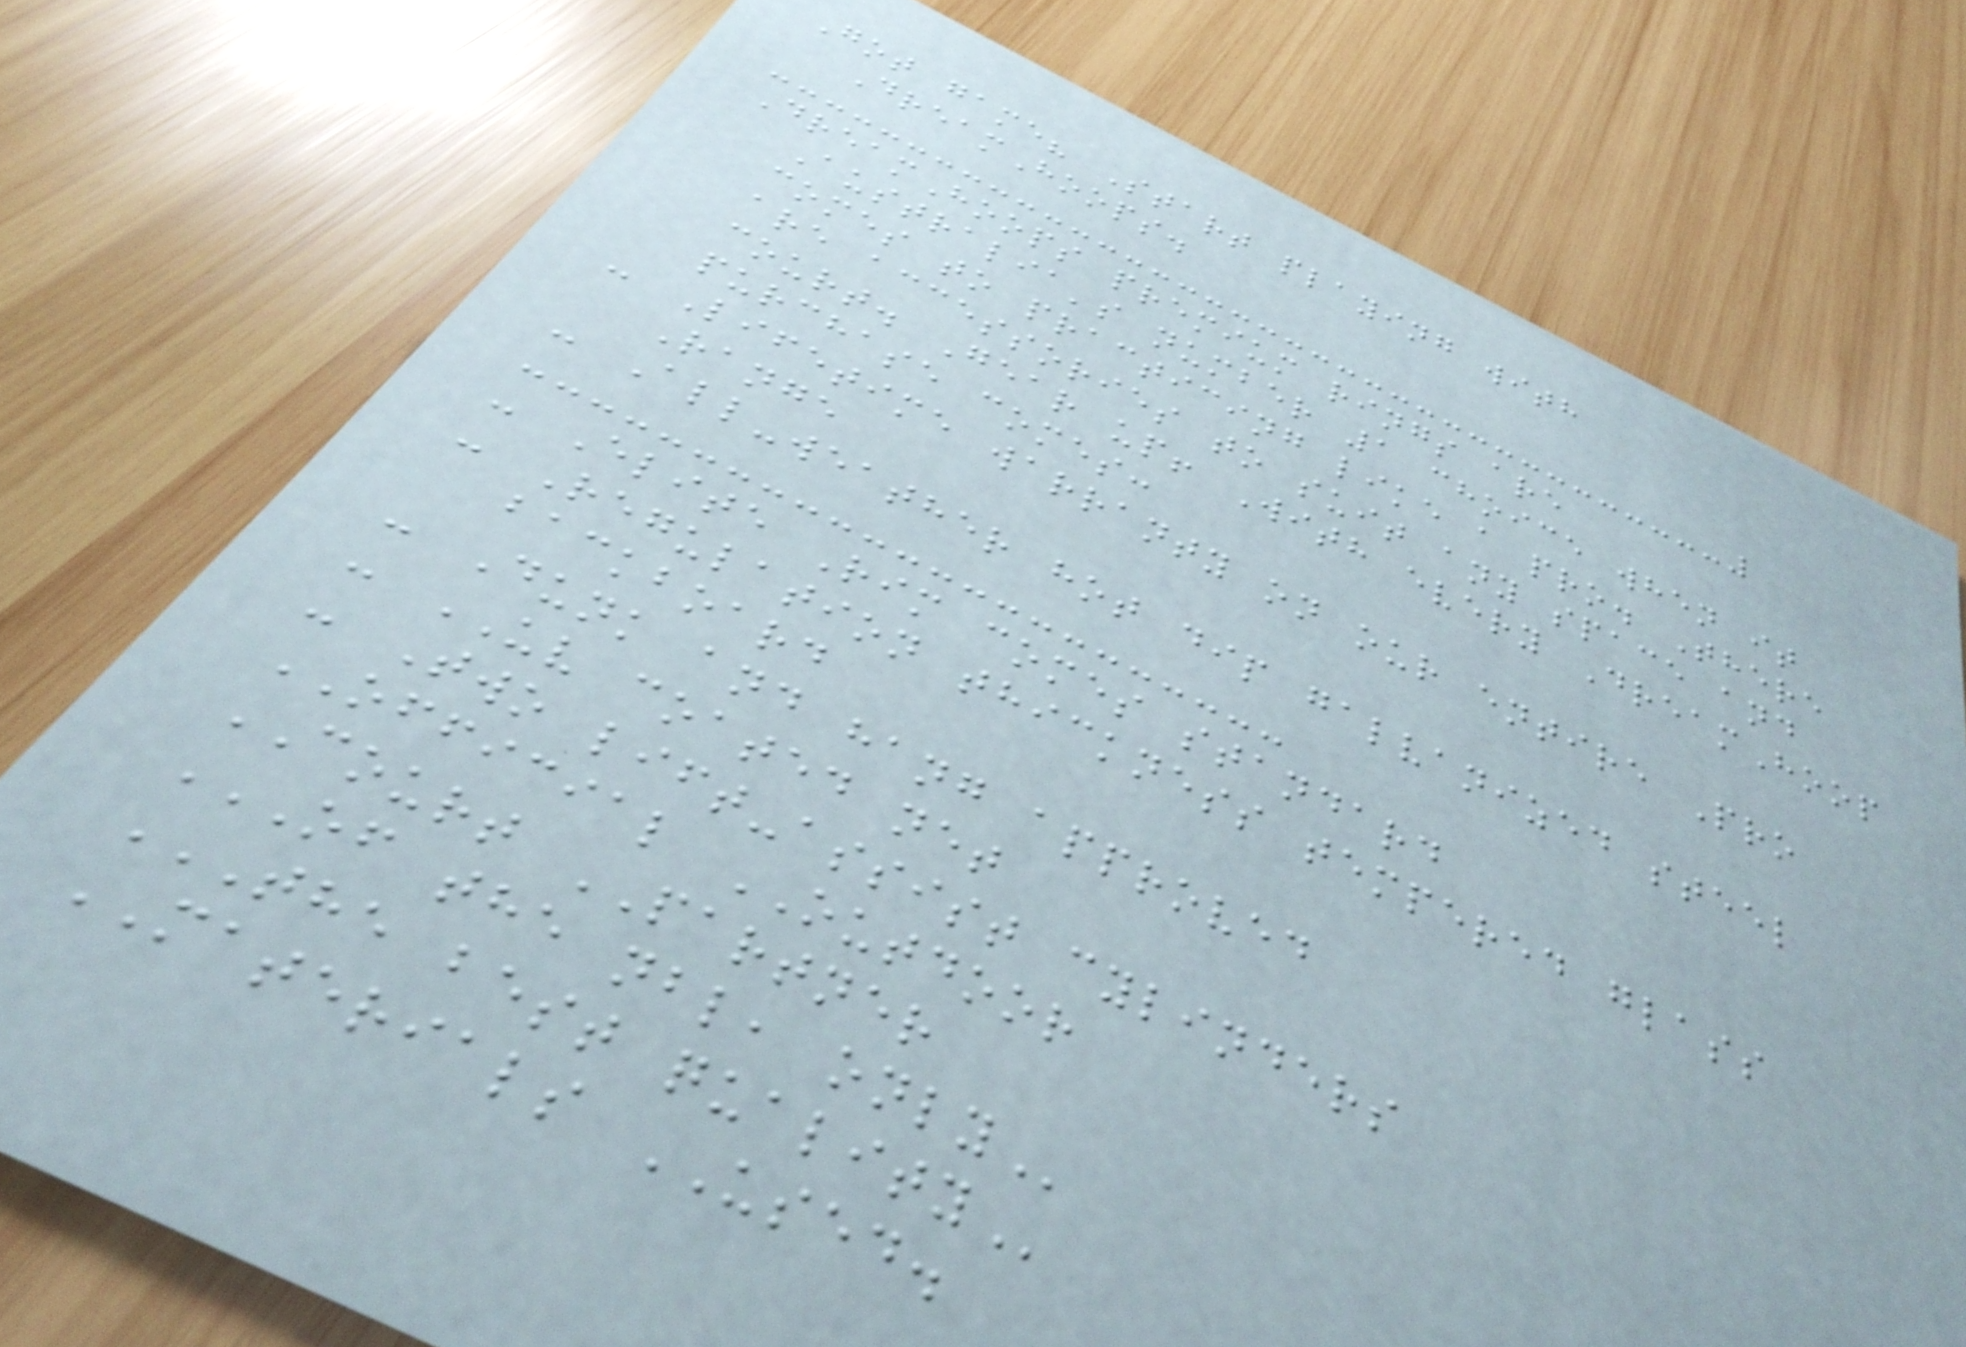Got game? Start playing with
DreamHoops.
DreamHoops premium rings are
Australia's number 1 choice when it
comes to practicing like a pro. There
are accessories to suit any space and
court. Gear up! With every DreamHoop
purchase comes:
- Lifetime warranty on our entire Pro
Range
- All-weather hot dip galvanized steel
- Elite Rim comes standard
- Regulation thickness tempered glass
backboard
- Dunk and hang approved
- UV coated net
- Two lift-assist cylinders
OFFICIAL OUTDOOR
COURT PARTNER
OF THE NBL, ONLY
THE BEST QUALITY
MATERIALS USED.
